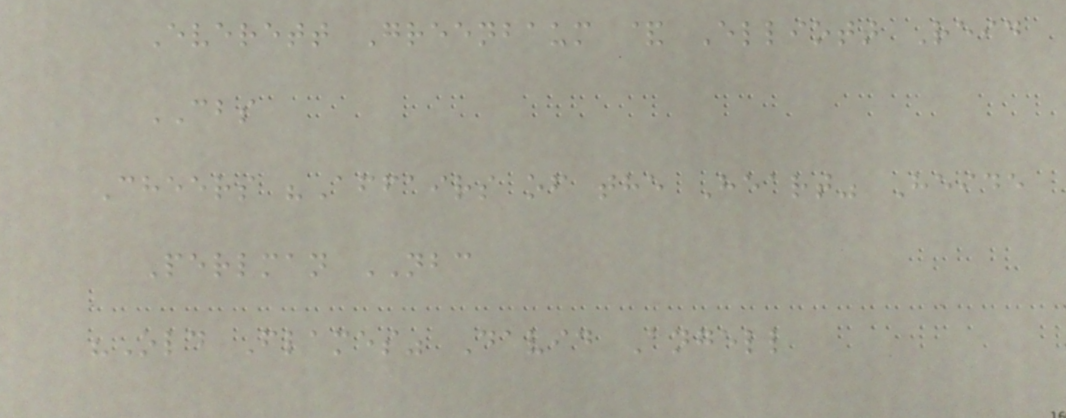Everett Greenbaum & Elliott Reid
CBS
Cheers "Affairs of the Heart" Heide
Perlman NBC
"Old Flames" David Angell
